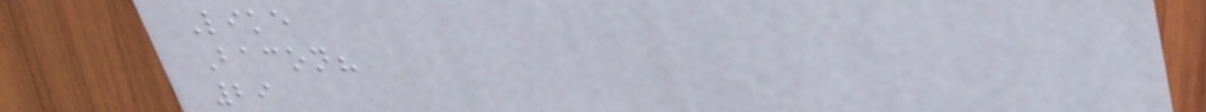Like
Bacon?
29
